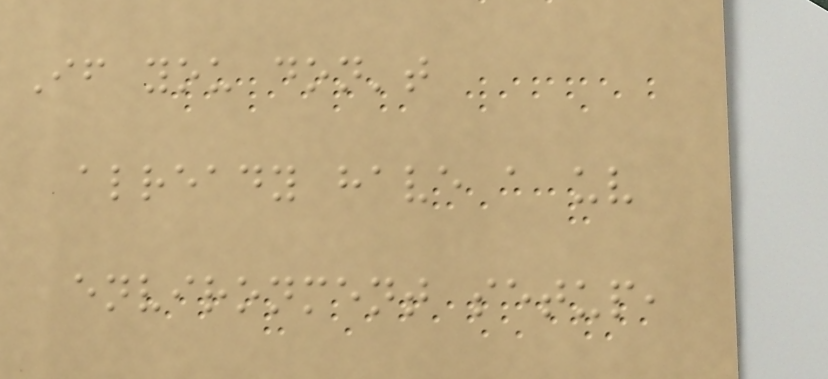If you don't
already have a uv
environment setup,
